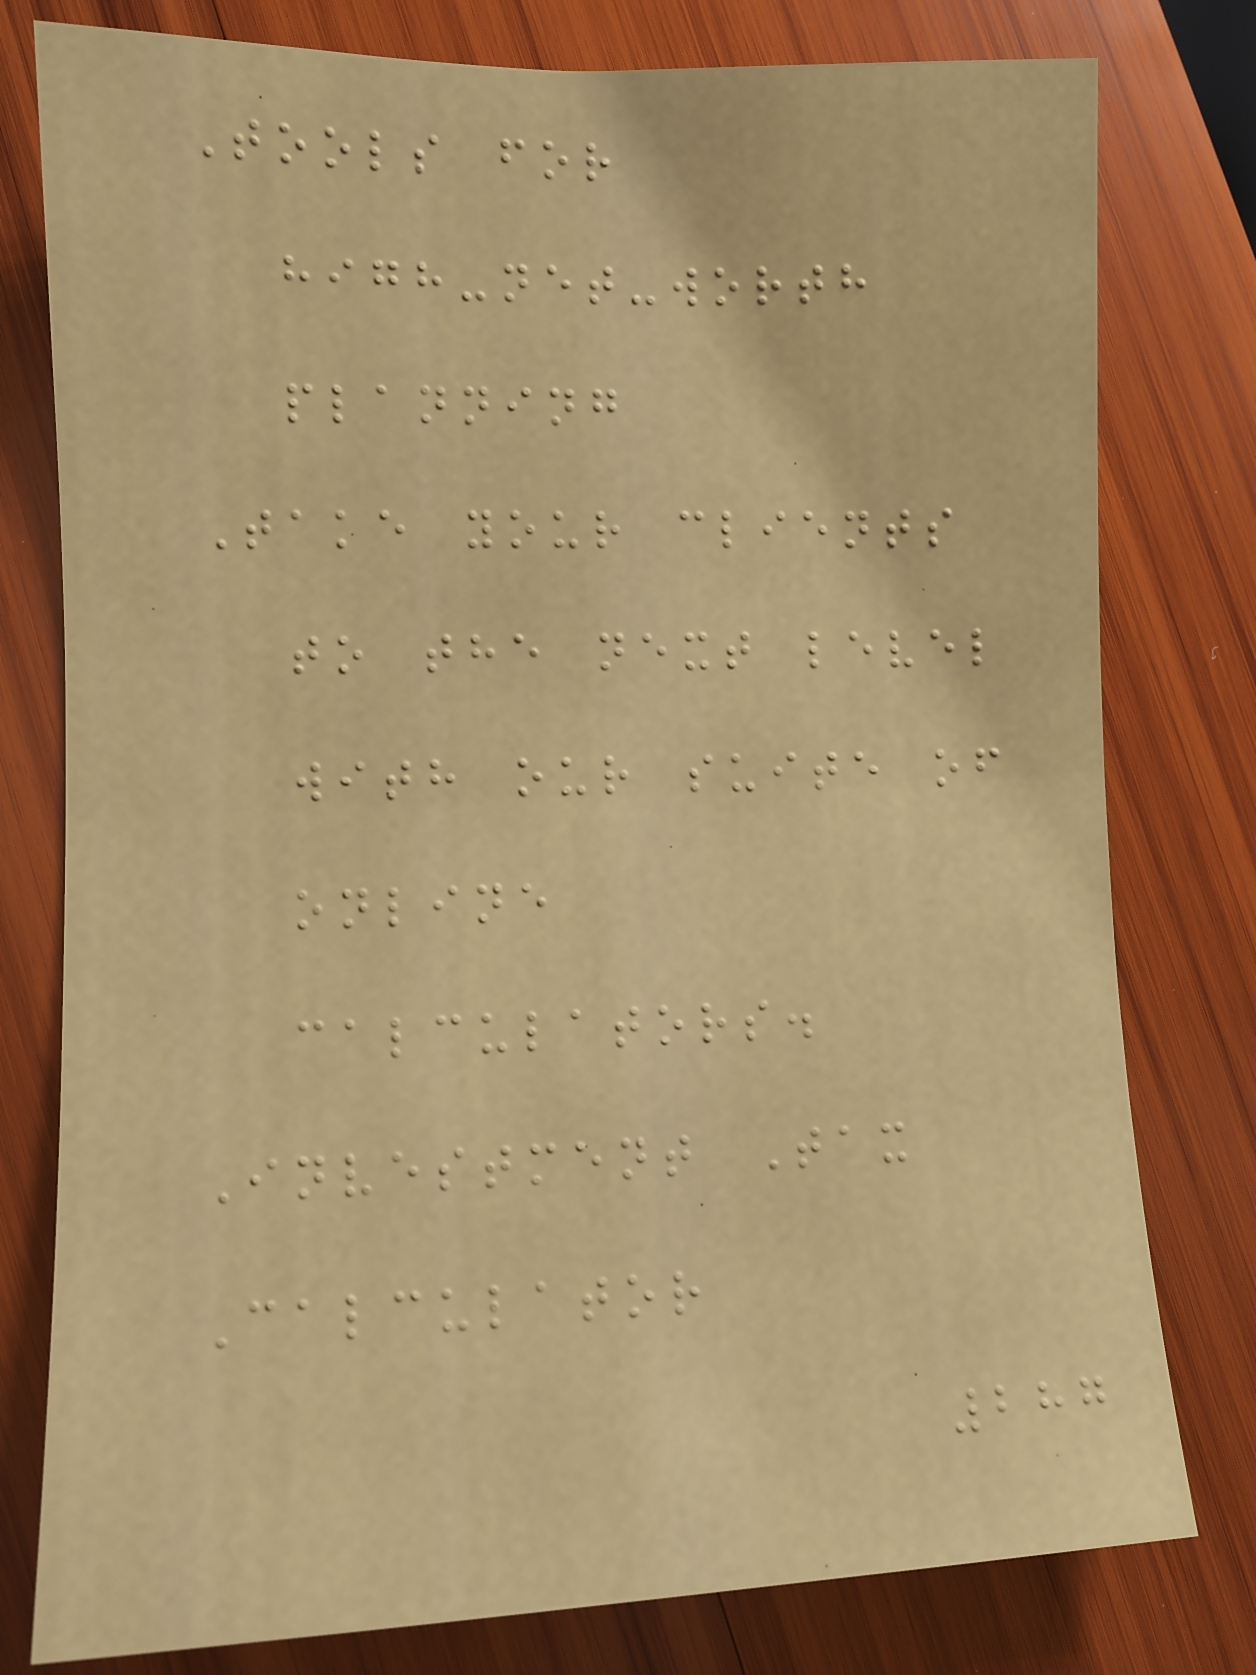Tools for
high-net-worth
planning
Take your clients
to the next level
with our suite of
online
calculators.
Investment Tax
Calculator
287
